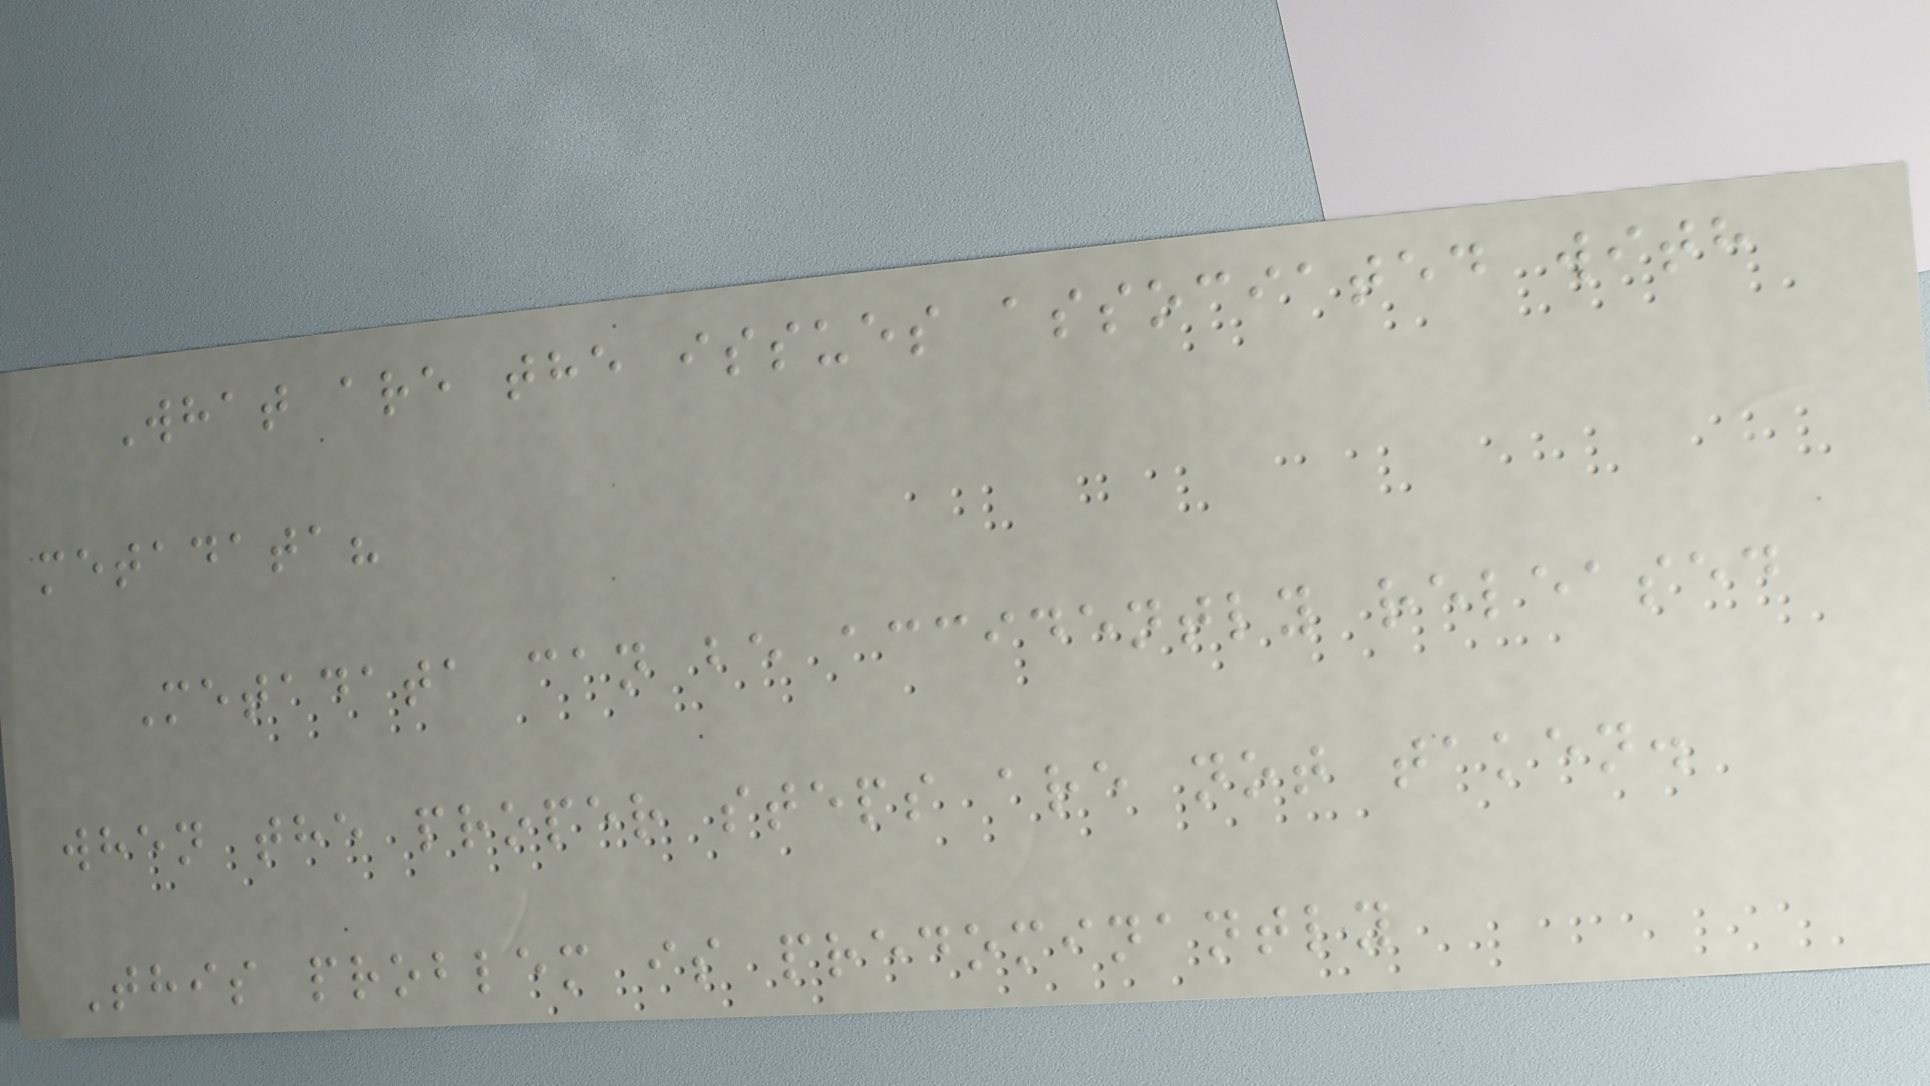What are the issues associated with
metadata?
Metadata can be accidently released
when the proper steps are not taken.
This problem is predominantly
